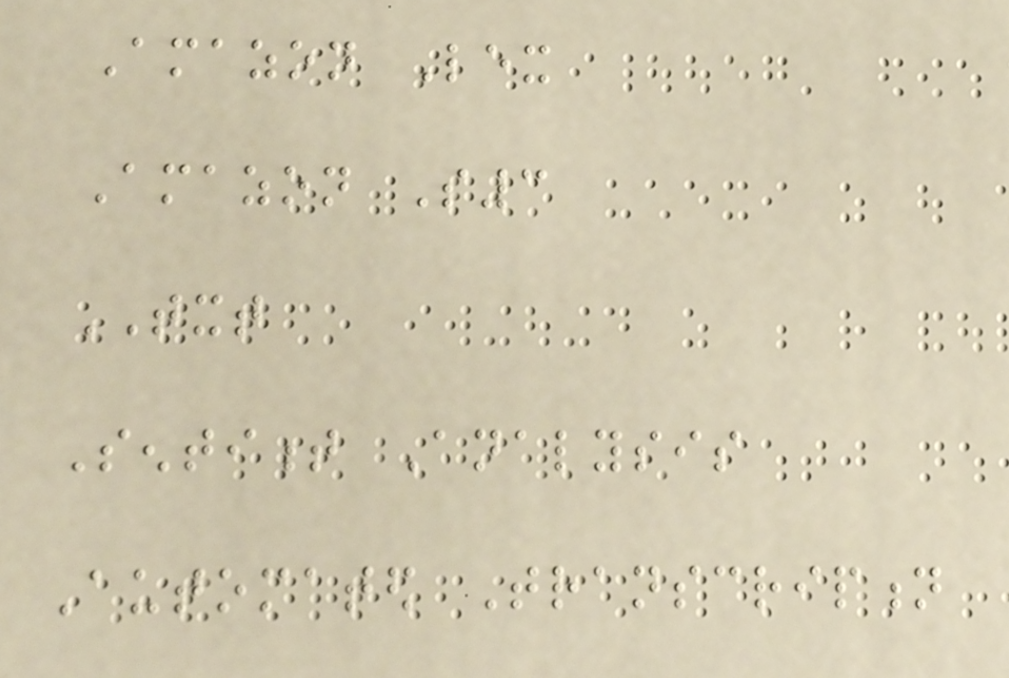Amazon Lex
Amazon S3
TXT
Sentiment Analysis
Automated Transcription
